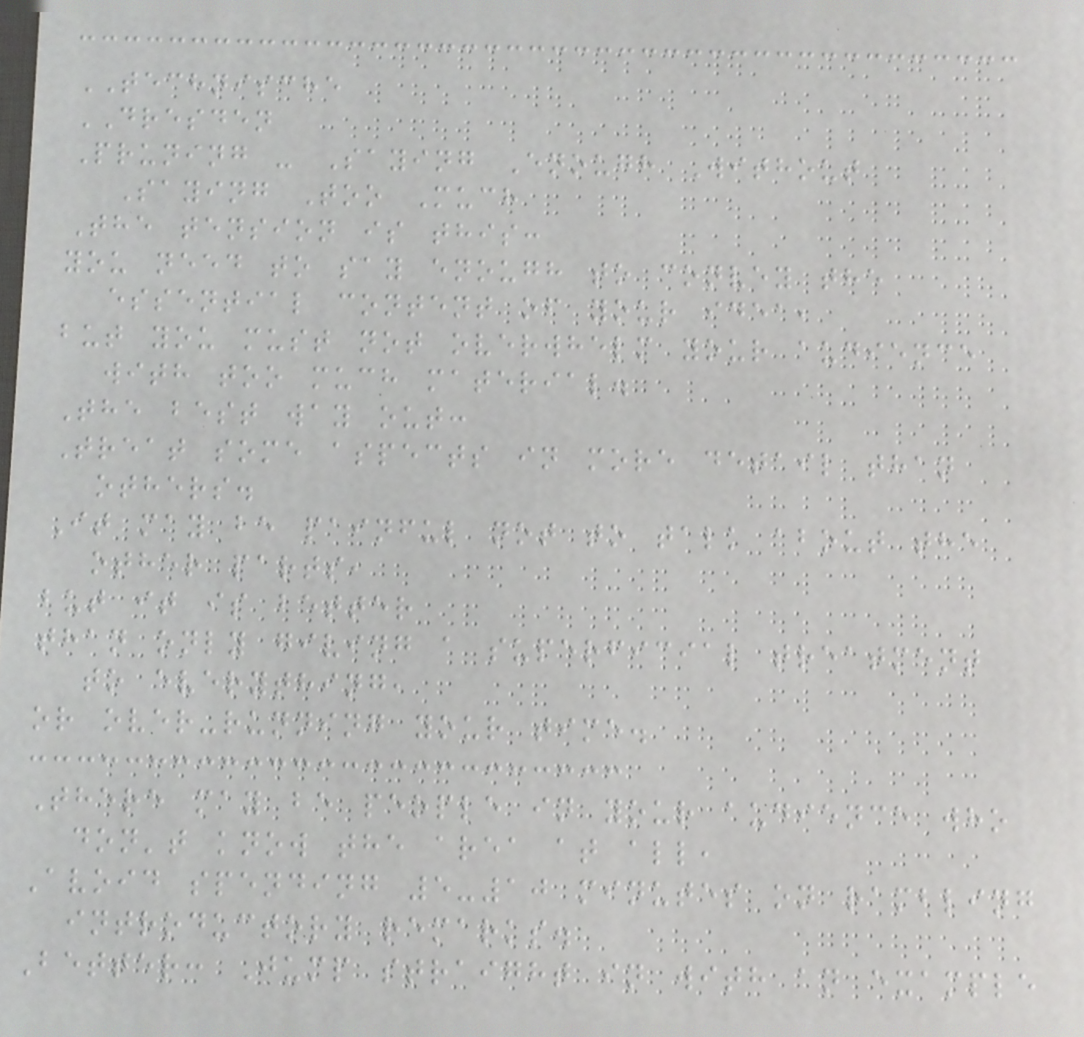TECHNISCHE
DRESDEN
Pruning - Saying Enough Without
Saying Too Much
The tension is this:
you need to say enough to convey the
essential content of your idea,
but you must not overwhelm your audience
with too much material.
The best way out:
Treat some aspects in more detail than
others.
It may be painful not to talk about the
other parts,
but it is better
than only giving a superficial treatment
to everything,
or over-running your time.
There may be people in your audience who
don't know the area at all,
Avoid spending 5-10 minutes on rambling
introductory remarks.
Better: Jump straight in with an example
